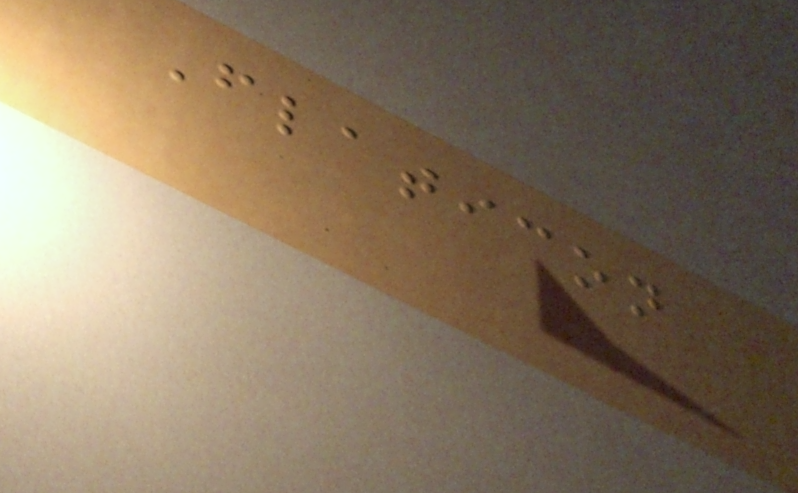Flaticon
